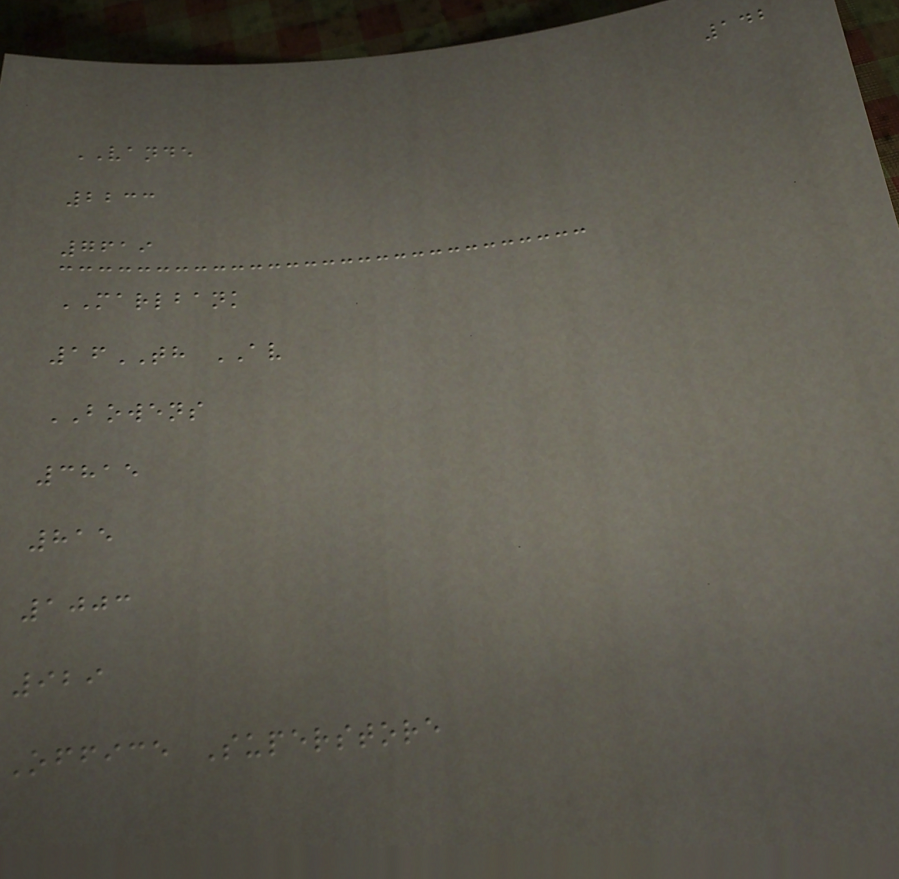142
VANDE
2233
7619
MARLBANK
16TH AV
BOWENS
3815
815
1003
929
Office Superstore
